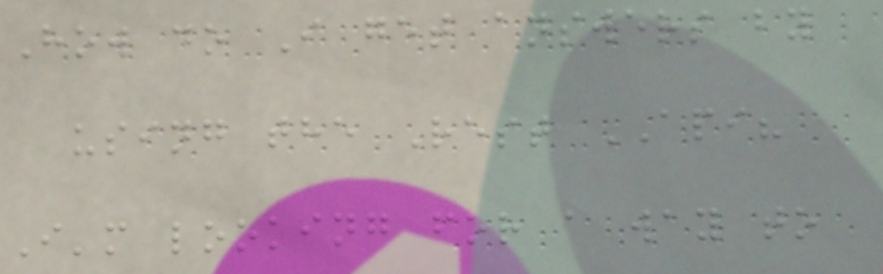How do I get answers by
using the Rest API?
I'm looking for a way to
